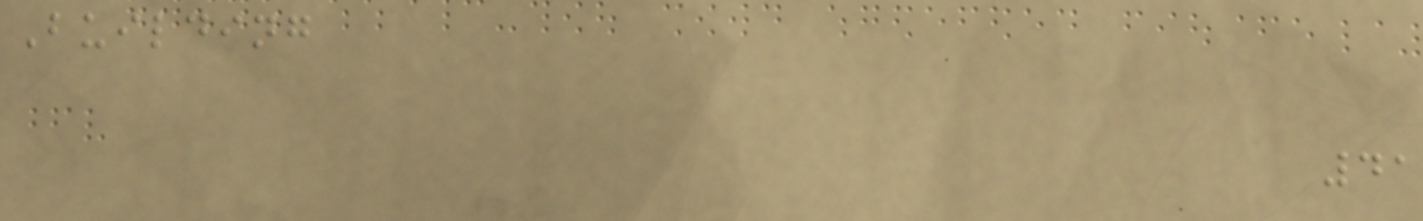Building
41
